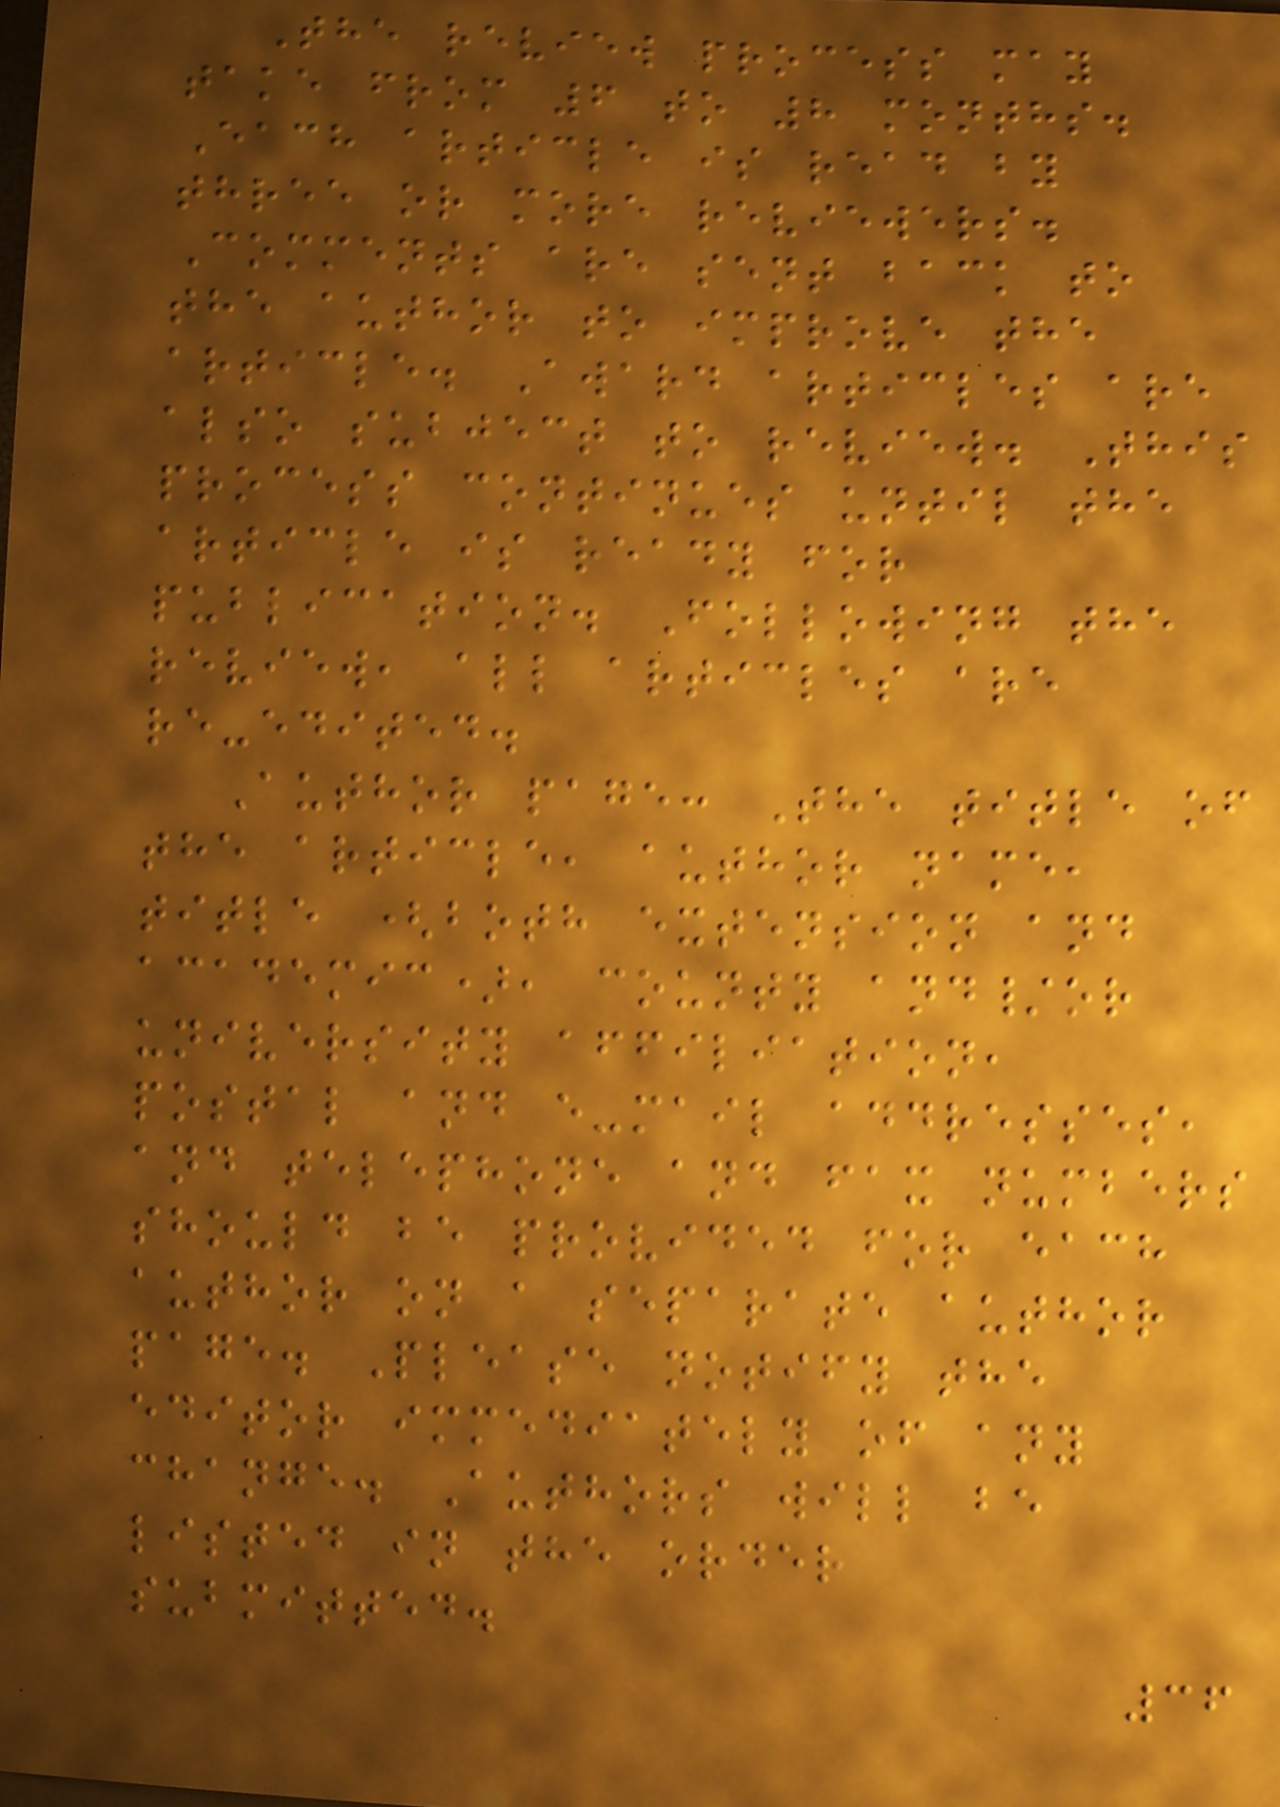The review process may
take from 6 to 8 months.
Each article is read by
three or more reviewers.
Comments are sent back to
the author to improve the
article. Award articles are
also subject to review. This
process continues until the
article is ready for
publication. Following the
review, all articles are
re-edited.
Author page: The title of
the article, author name,
title (both extension and
academic), county and/or
university affiliation,
postal and e-mail addresses,
and telephone and fax numbers
should be provided for each
author on a separate author
page. Please notify the
editor immediately of any
change. Authors will be
listed in the order
submitted.
36
